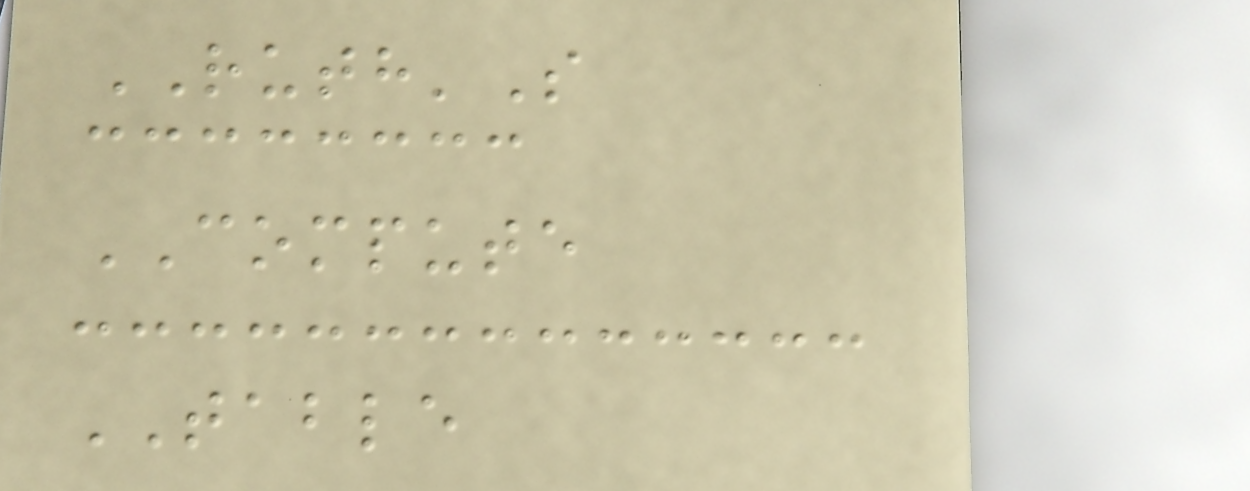RUTH'S
COMPUTE
TABLE
